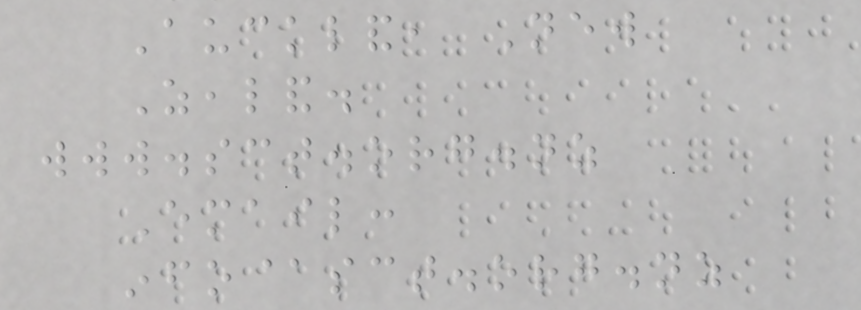Auckland, New
Zealand.
www.sct.org.nz
Email:
info@sct.org.nz
